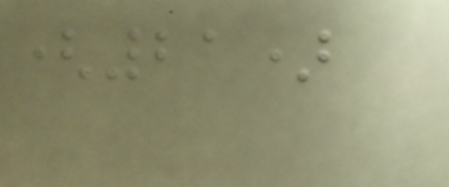(21)
